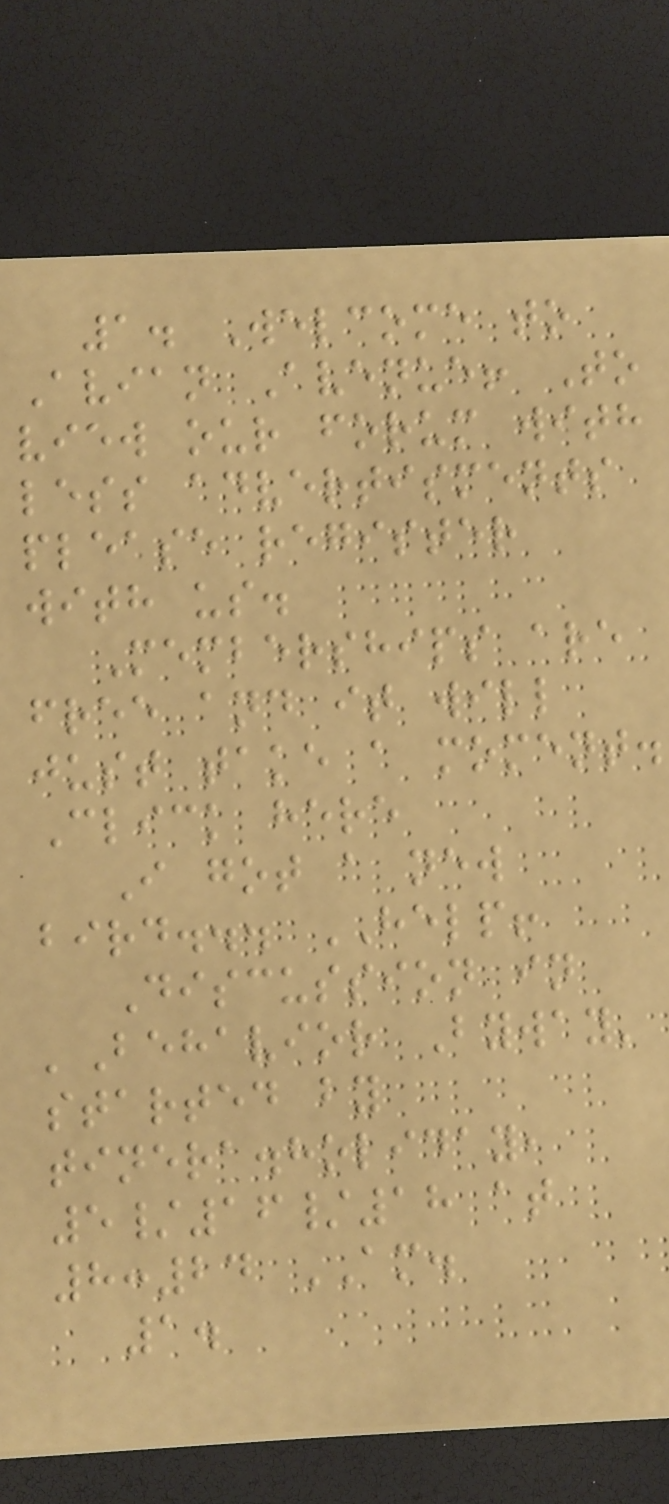1. Welcome to
Avian Avenue! To
view our forum with
less advertisments
please register
with us.
Memberships are
free and it will
just take a moment.
Click here
I got a new
bird... HELP!
Discussion in
'Behavior Byway'
started by
tinera.holiday,
5/16/18 at
8:24 AM.
1.
